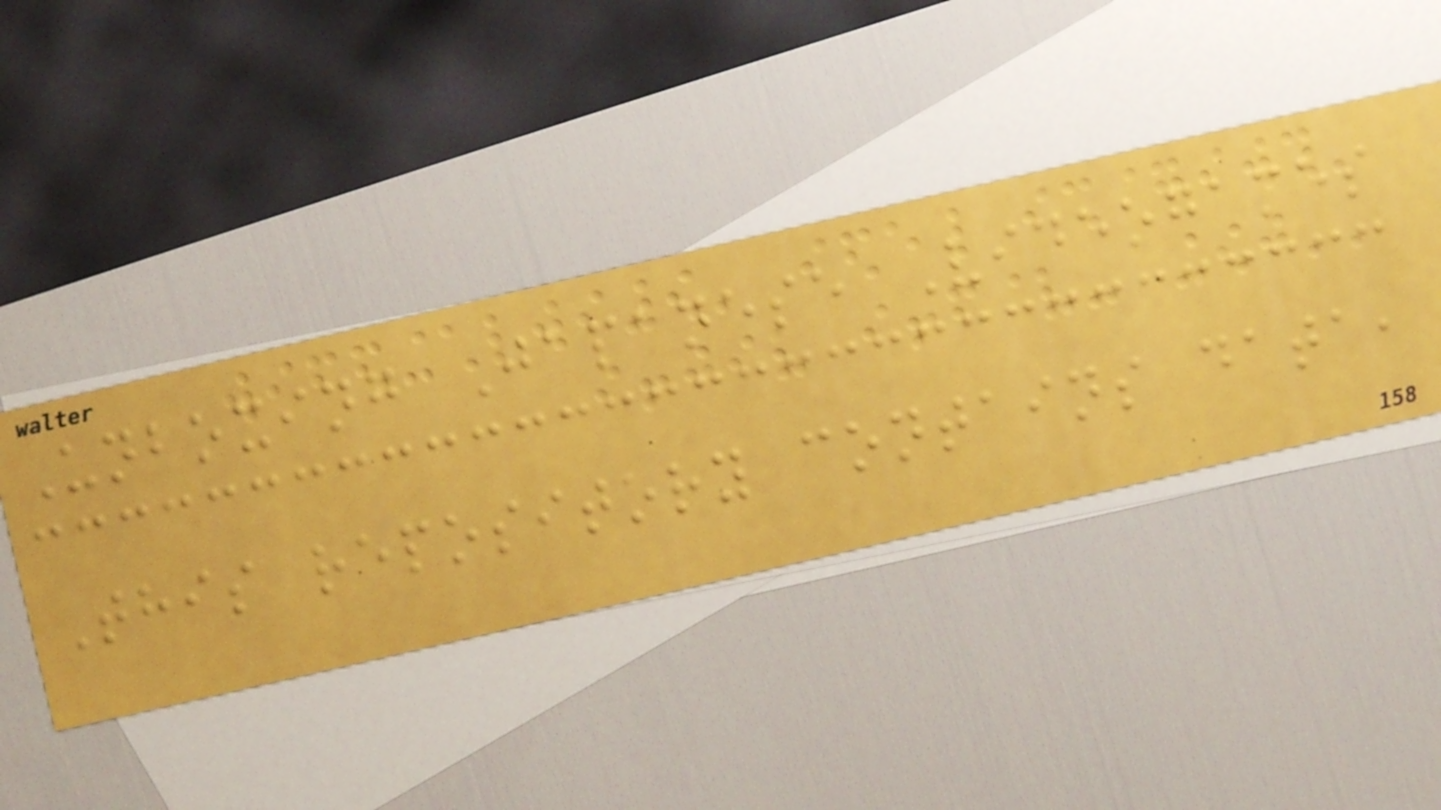Unboxing Japanese Videogames
This repository contains data,
